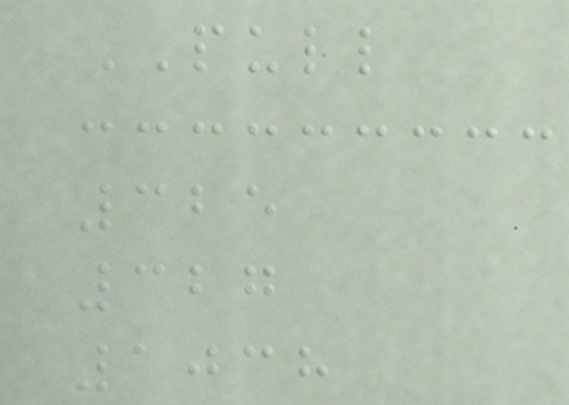PULL
325
327
1038
